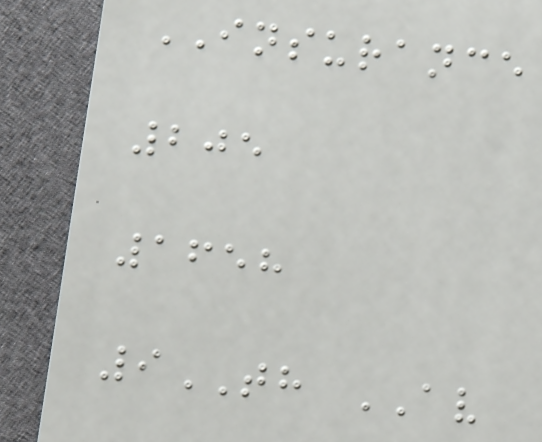INSURANCE
205
1658
9TH AV
